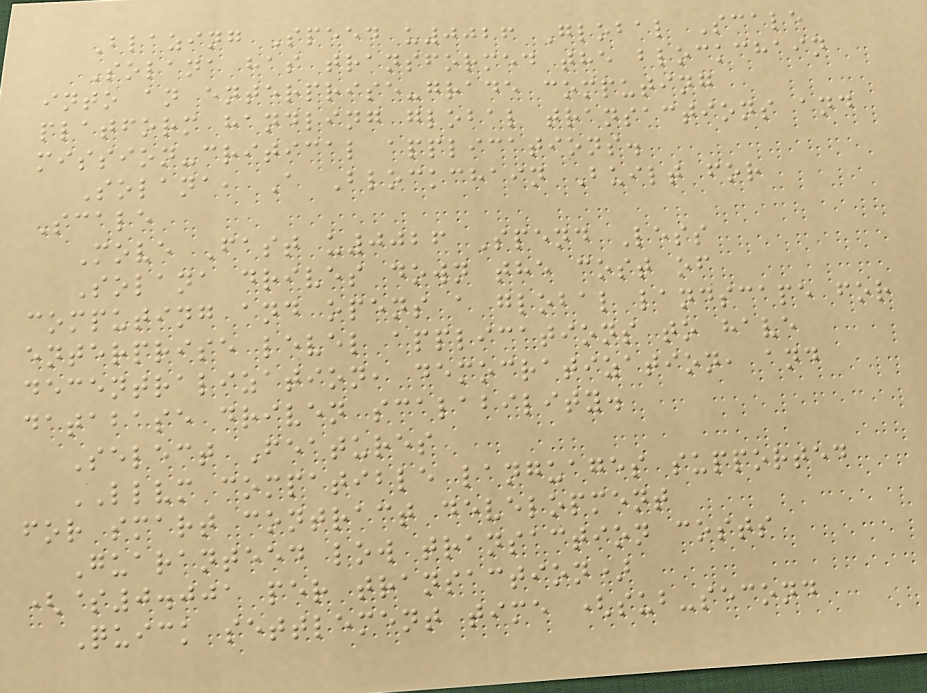Blazing Speed u0026 Global Scale
Solana has transformed the blockchain
into an enterprise-grade computing
platform handling global transactions and
mission-critical applications.
Solana, A Blockchain Built for
Scale
Move Fast u0026 Spend Less
Solana drives down the cost of
computing and opens a global landscape for
enterprise level applications to have
decentralization, democratization, and
database driven scalability.
Select Features
LLVM compatible languages supported
for smart contract development
Guaranteed low transaction costs
($0.001 per transaction)
Quick settlement time (sub-second
